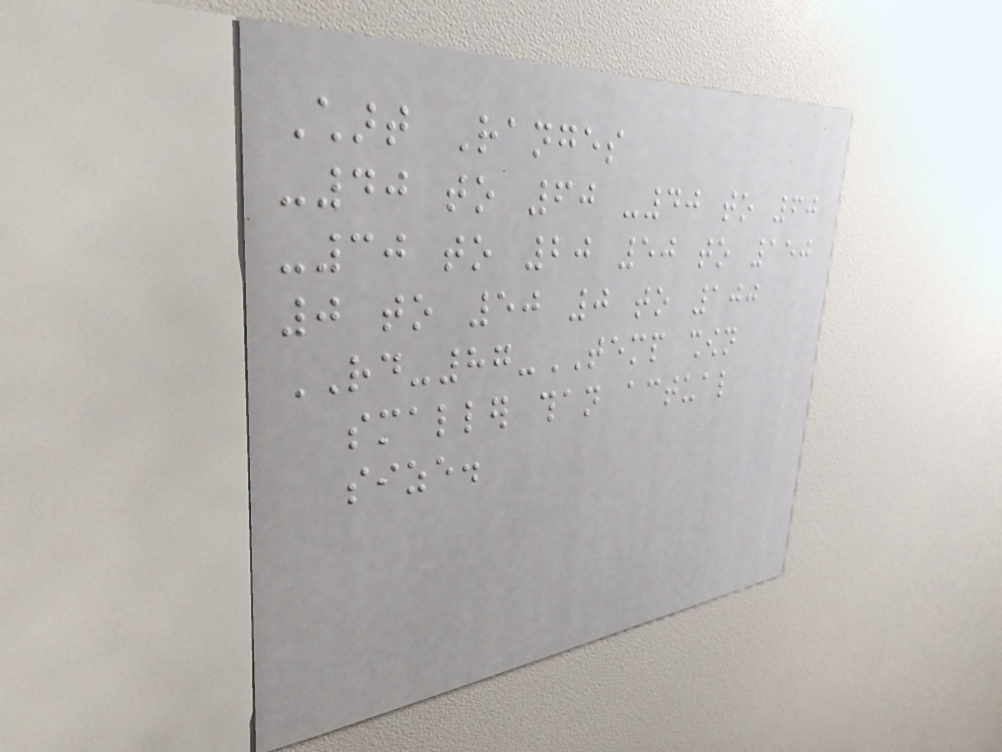Chart Ranges
-40 to 60 -40 to 60
-30 to 20 50 to 150
0 to 50 0 to 100
RD-87-TEMP shown
smaller than actual
size.
